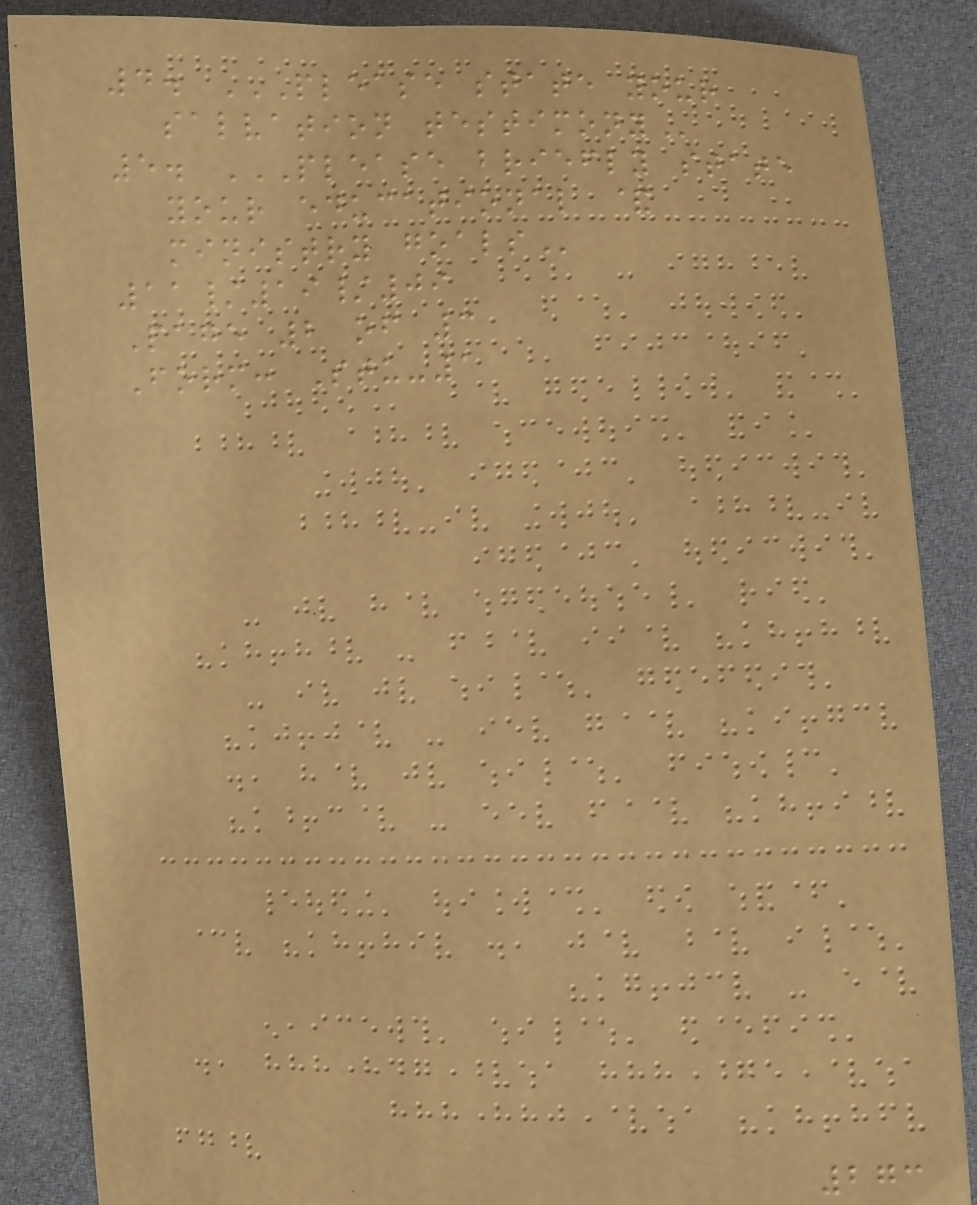4. PLEASE STATE YOUR
SALVATION TESTIMONY
5. PLEASE BRIEFLY STATE
YOUR EDUCATIONAL &
MINISTRY GOALS
11/19/09
Page 2 of 3
Form: Stu-1
273
